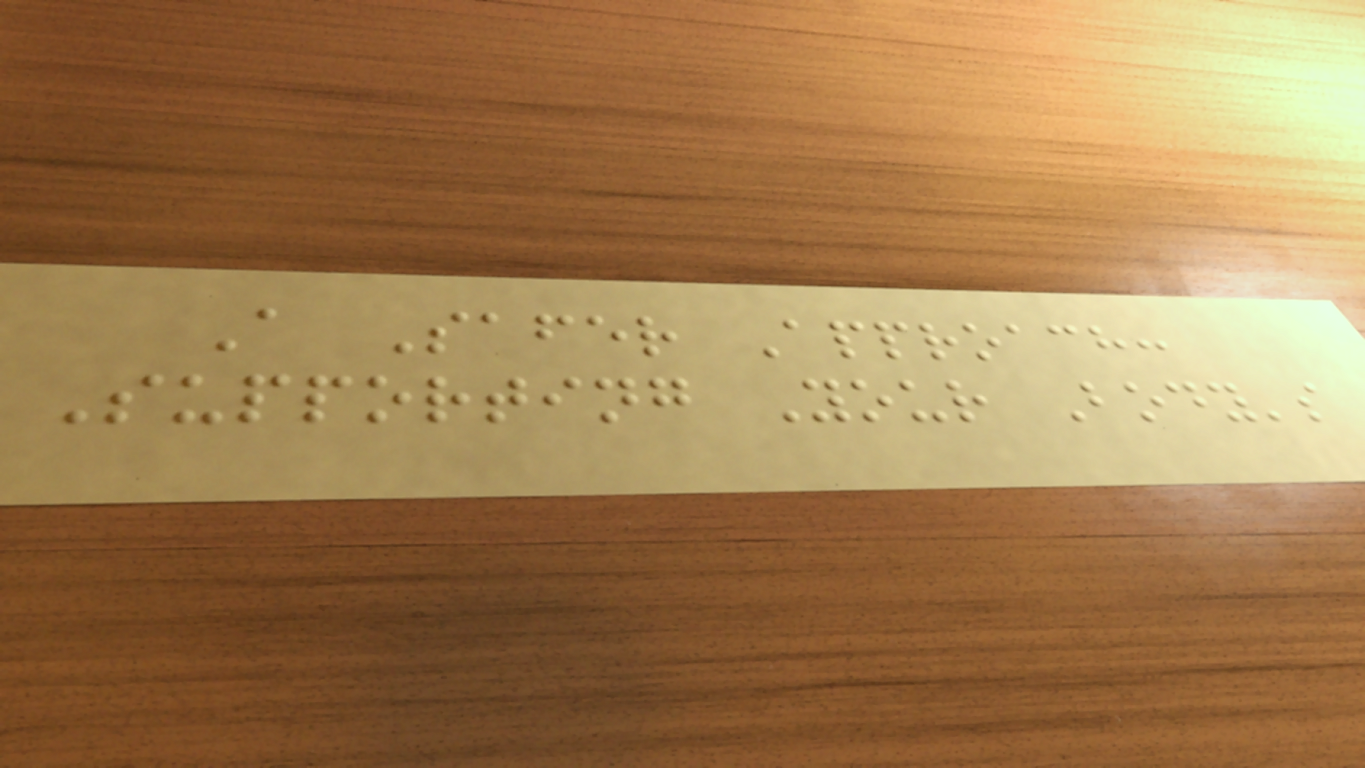A Safer Approach:
Supporting Your Body's
